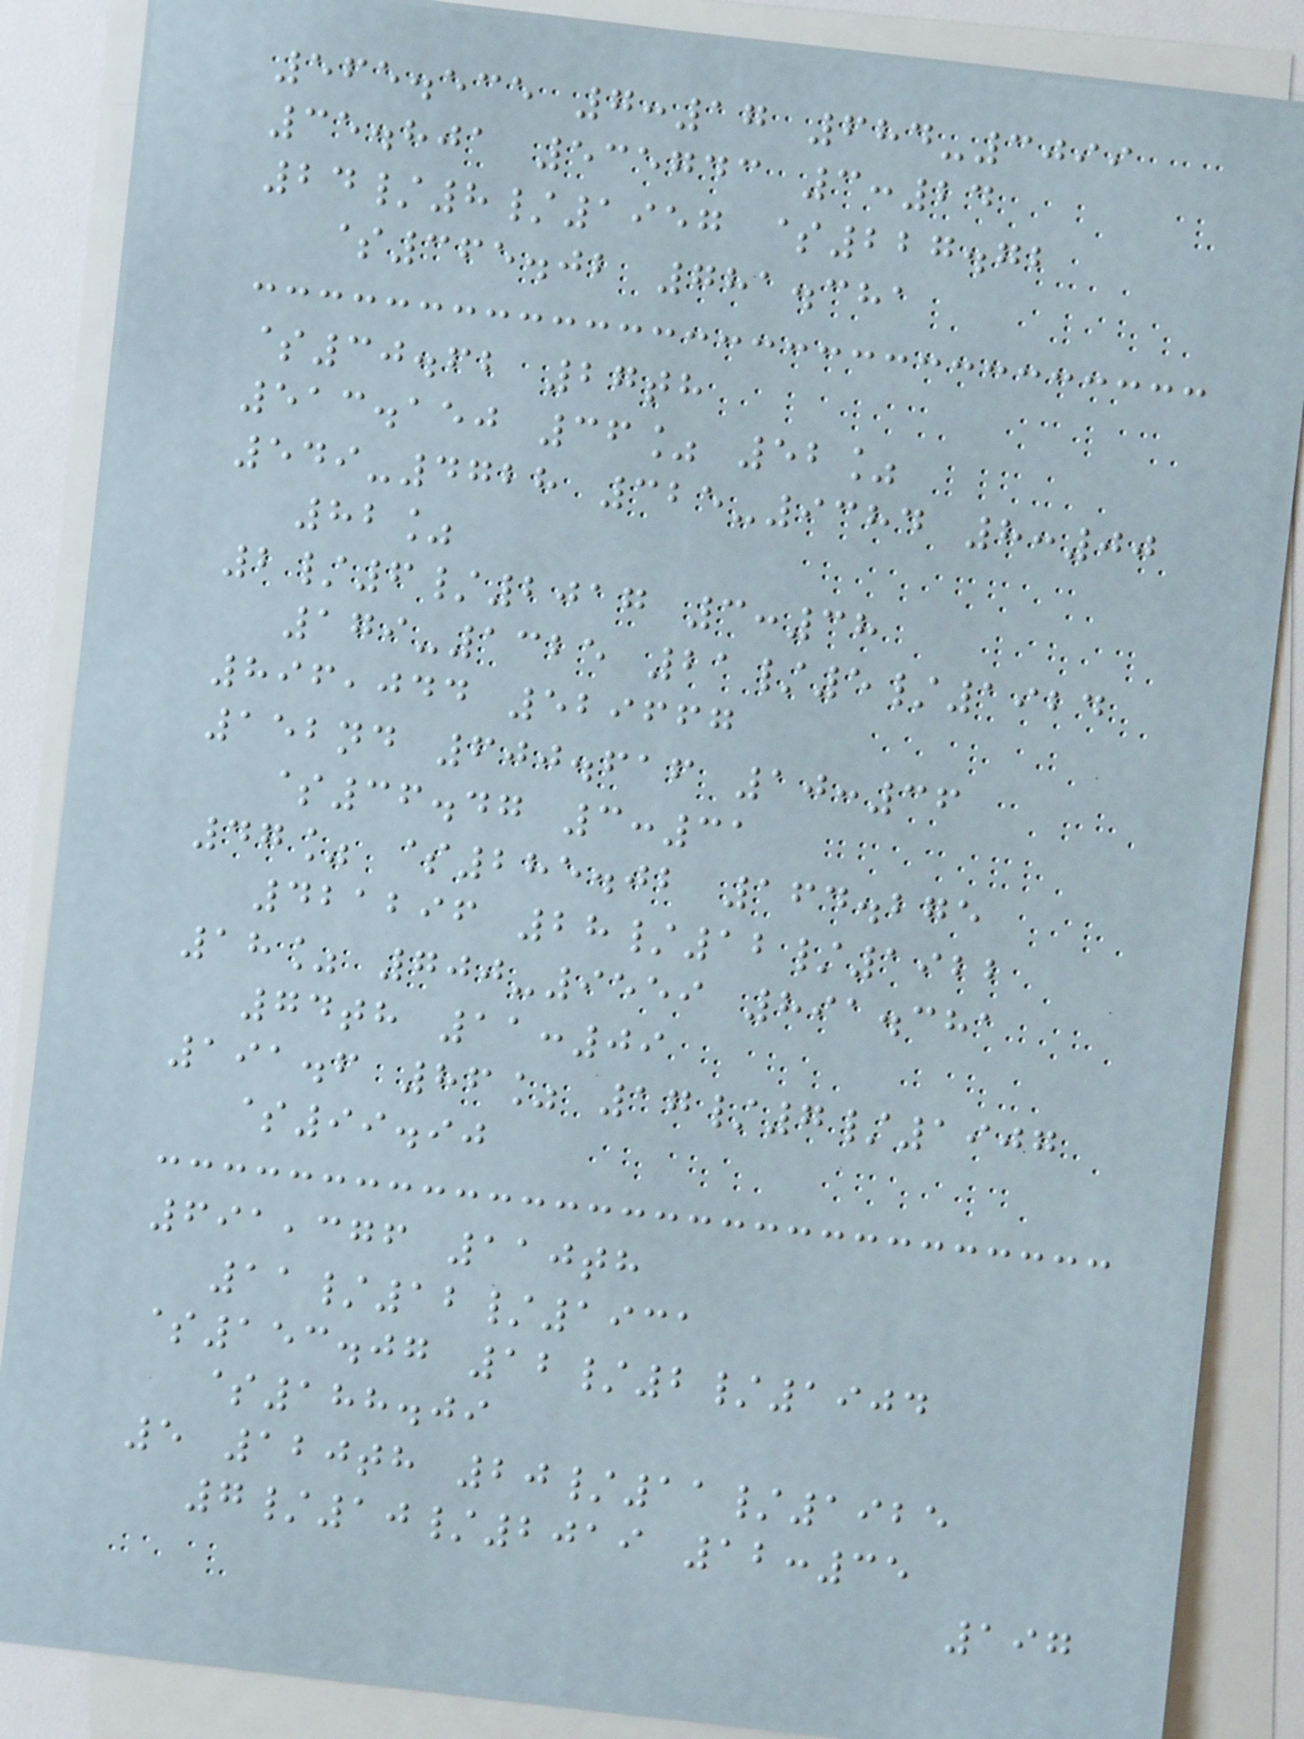565.535 7:17 684-3099
35.801 535743 3:24
24/8/1957 $227.72
$365.02 781.381
$30.62 27th
513.150 36% 52%
549-4728 325-9384 8:00
82%
2/6/2017 3:38
179-1325 21/5/1924
896,044 529667
152nd 600.616 10:36
$36.47 3:31
47% $285.02 164.275
421296 28/12/1922
18% 700-9559 891.381
74th 11:09
191.6 86% 17/7/1907
$99.90
691,376 110th
11/12/1931
$153.07 12/2/1904
$188.09
5 120th 20/11/1925
7/10/2019 12:35
197
